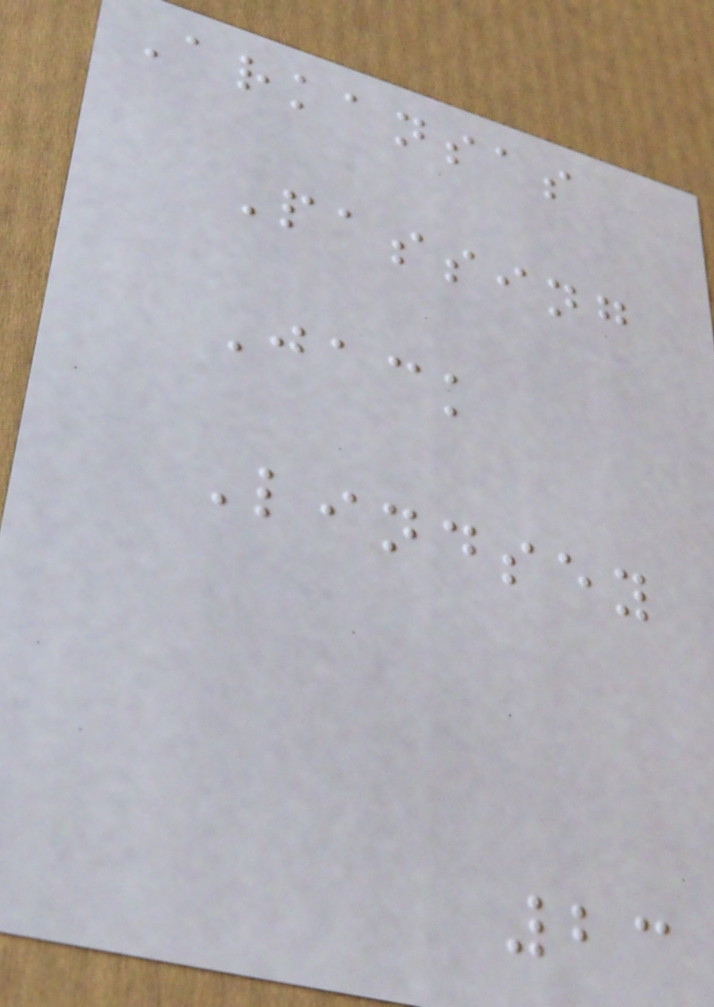Arkansas
Passing
Jack
Lindsey
23
